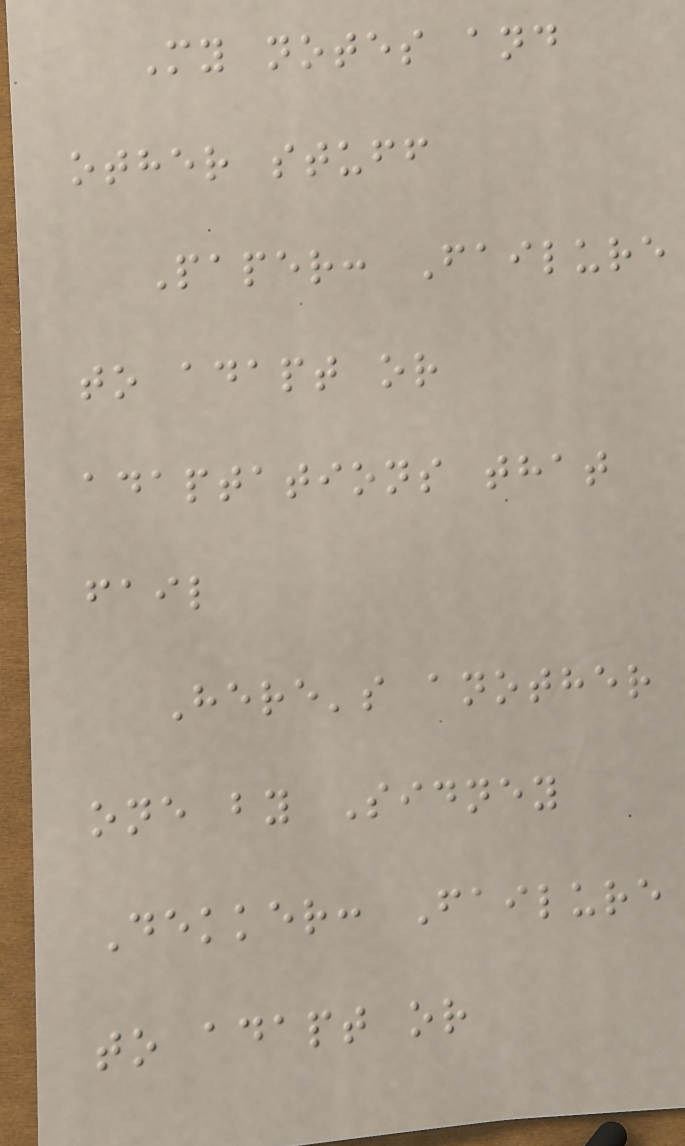My notes and
other stuff
Paper: Failure
to adapt or
adaptations that
fail
Here's another
one by Sidney
Dekker: Failure
to adapt or
